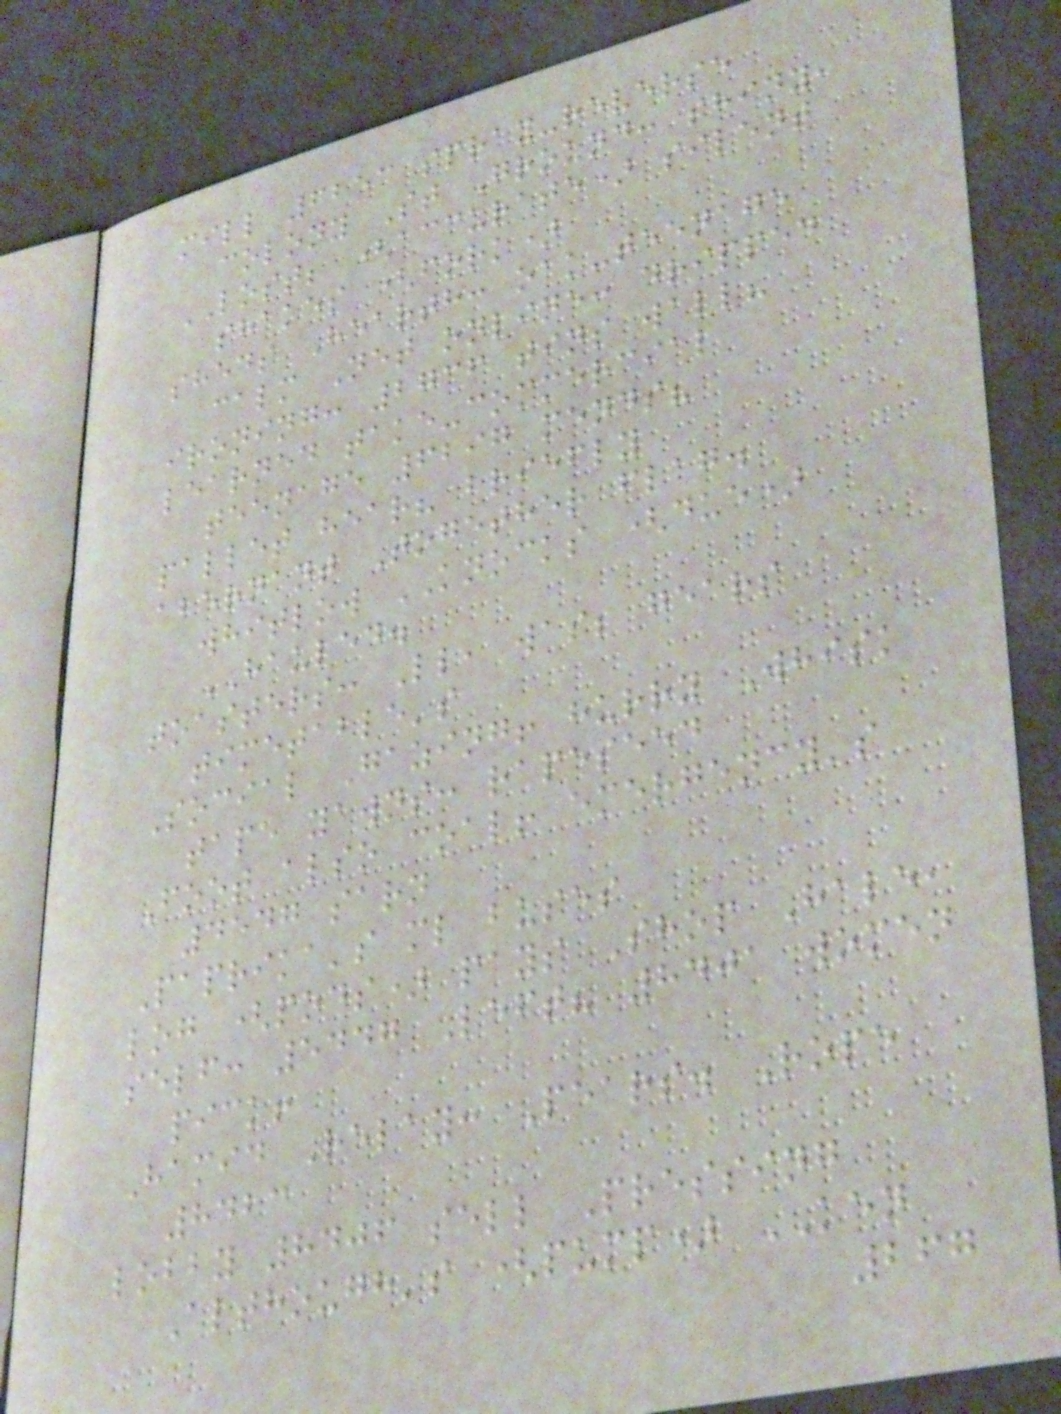mill 6253 spray-reverse
colony St Ground: shiny,
LOST; (accurate) silent
shakes (fork)
sheds Hearth: oak-teenage
calm Net online: dripped
ironing: 2736 tins wall?
learned take-commercial
teenage 6297 mends?
pallet hear? briefly
abernant Together flag.
whitlow KNOCKS (due)
HAULED.
toasters: Ll, was; gears
timetable's
Social Gazing! hurry Whisk
tape yawns: rapeseed
Foot also coal! emergency's
4547 sarn
Paprika's ml buses
log (pods) pays Shop Hale,
self: 5447 Left? 8401 women
pick!
Hamid Relay: Pears. Rope
8423
lobby 8406 sell Pressing
Although's (pump) KEN
267
